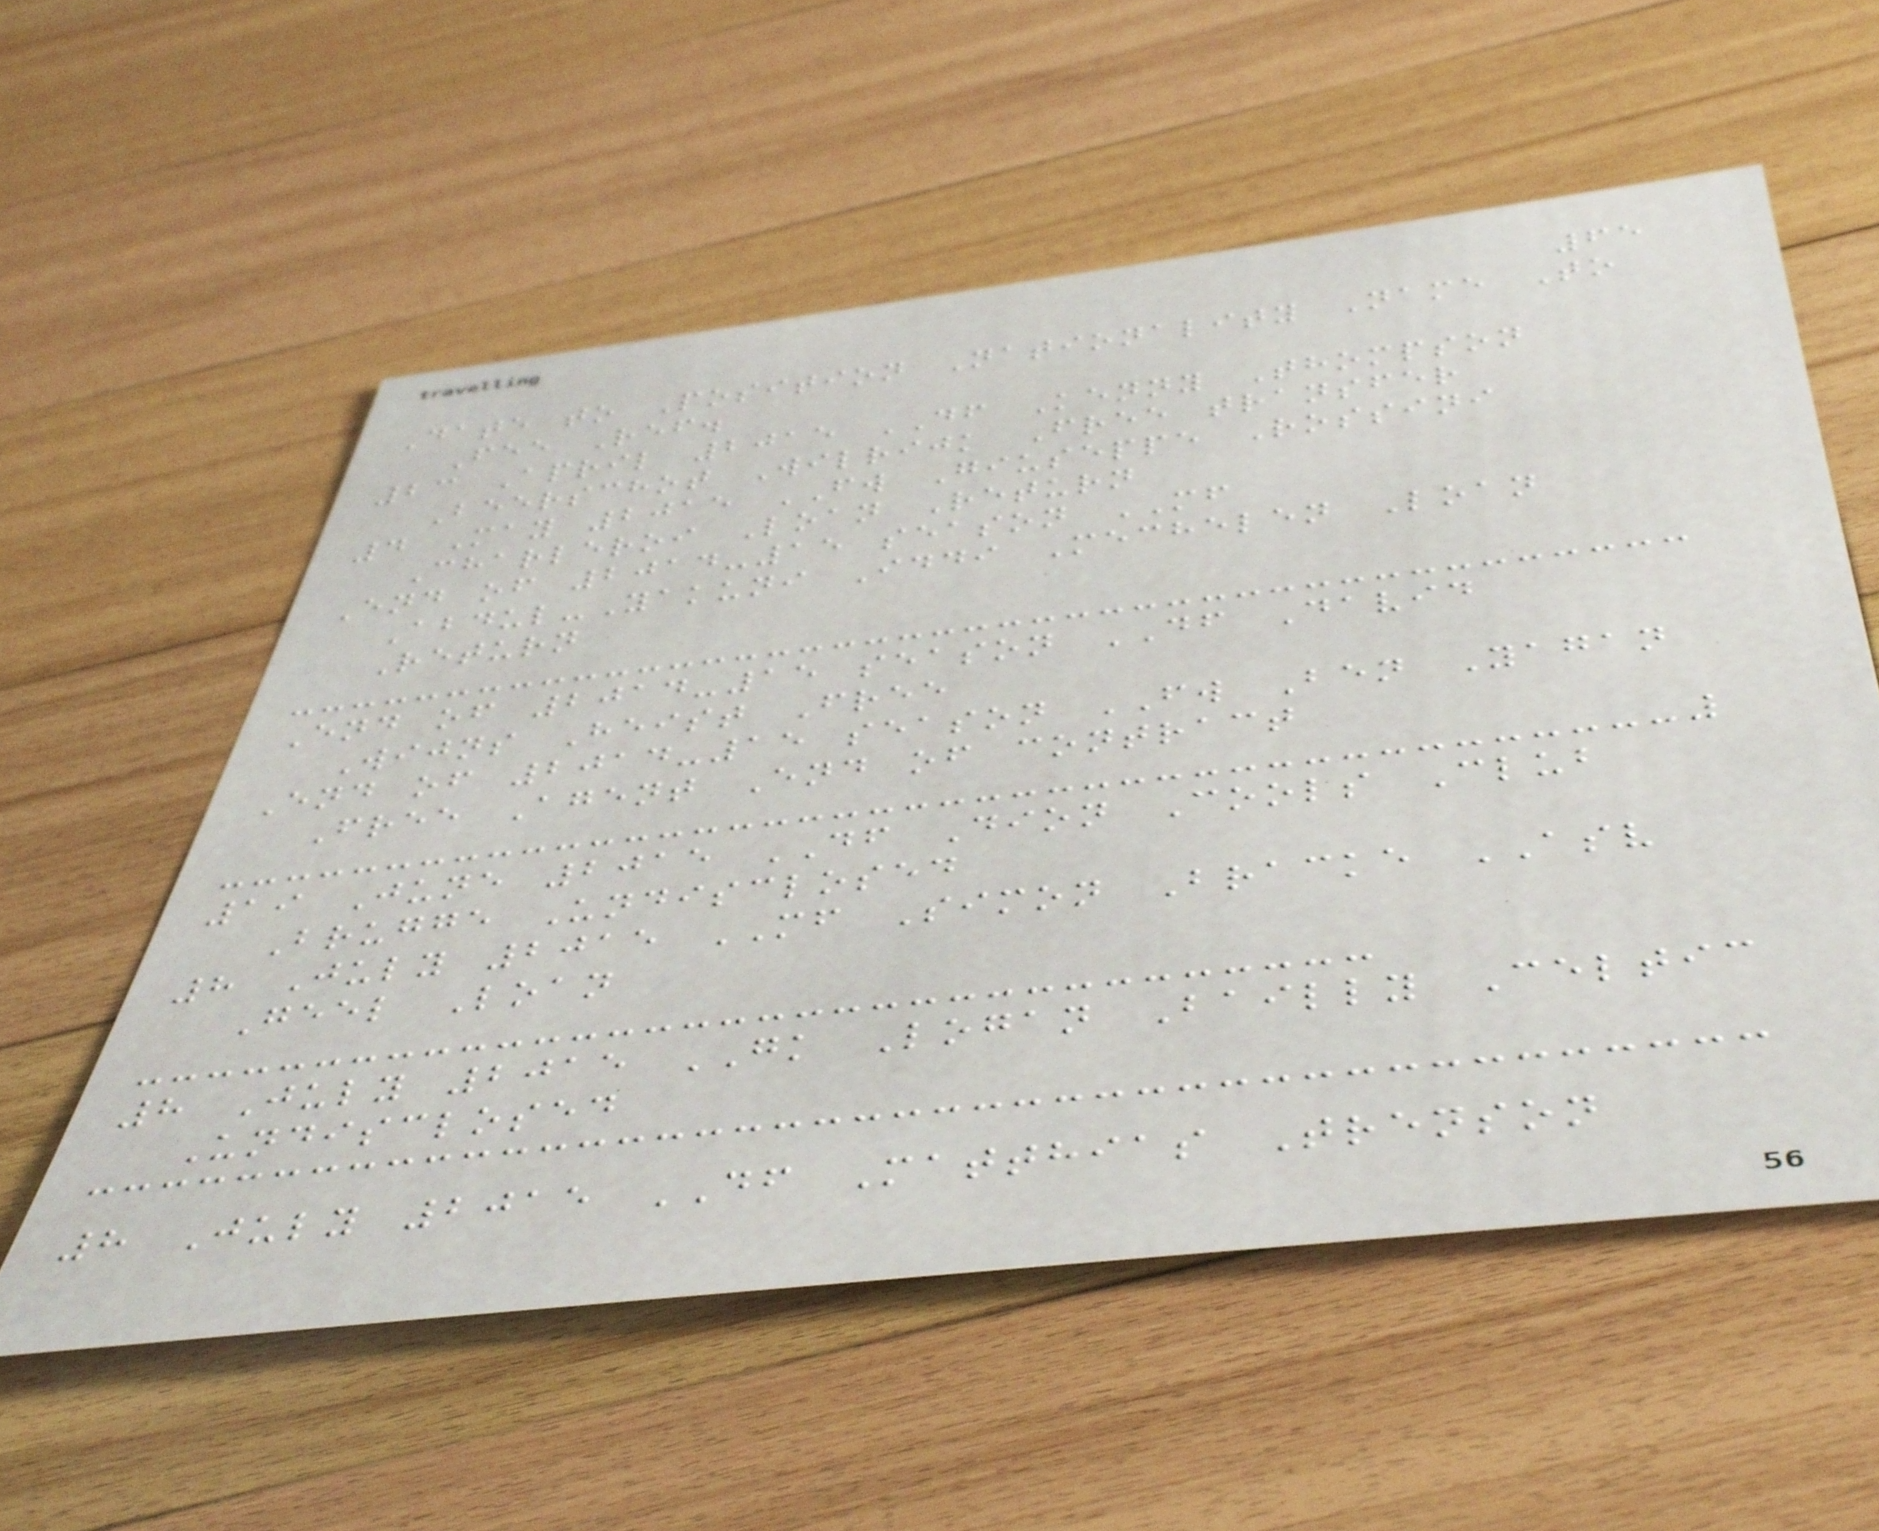65
Date to Position Nationality Name To
Fee Ref.
23 April 2015 DF Kenny Thompson
Beerschot Wilrijk Free transfer
4 May 2015 FW Giuseppe Rossini
Charleroi Loan Return
End of 2014-15 season MF
Abdul-Yakuni Iddi Mechelen Loan
Return
End of 2014-15 season DF David
Wijns Heist Free
End of 2014-15 season FW Ben Yagan
Free Agent End of contract
19 June 2015 DF Dion Cools Club
Brugge Undisclosed
8 July 2015 MF Simon Bracke ASV
Geel Loan
8 July 2015 GK Logan Bailly Celtic
Undisclosed
8 July 2015 DF Matthias Trenson
